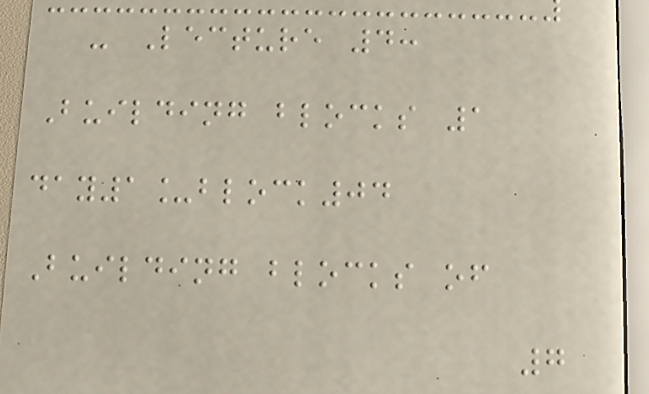- Lecture 4:
Building blocks 1
day1_block04
Building blocks of
7
